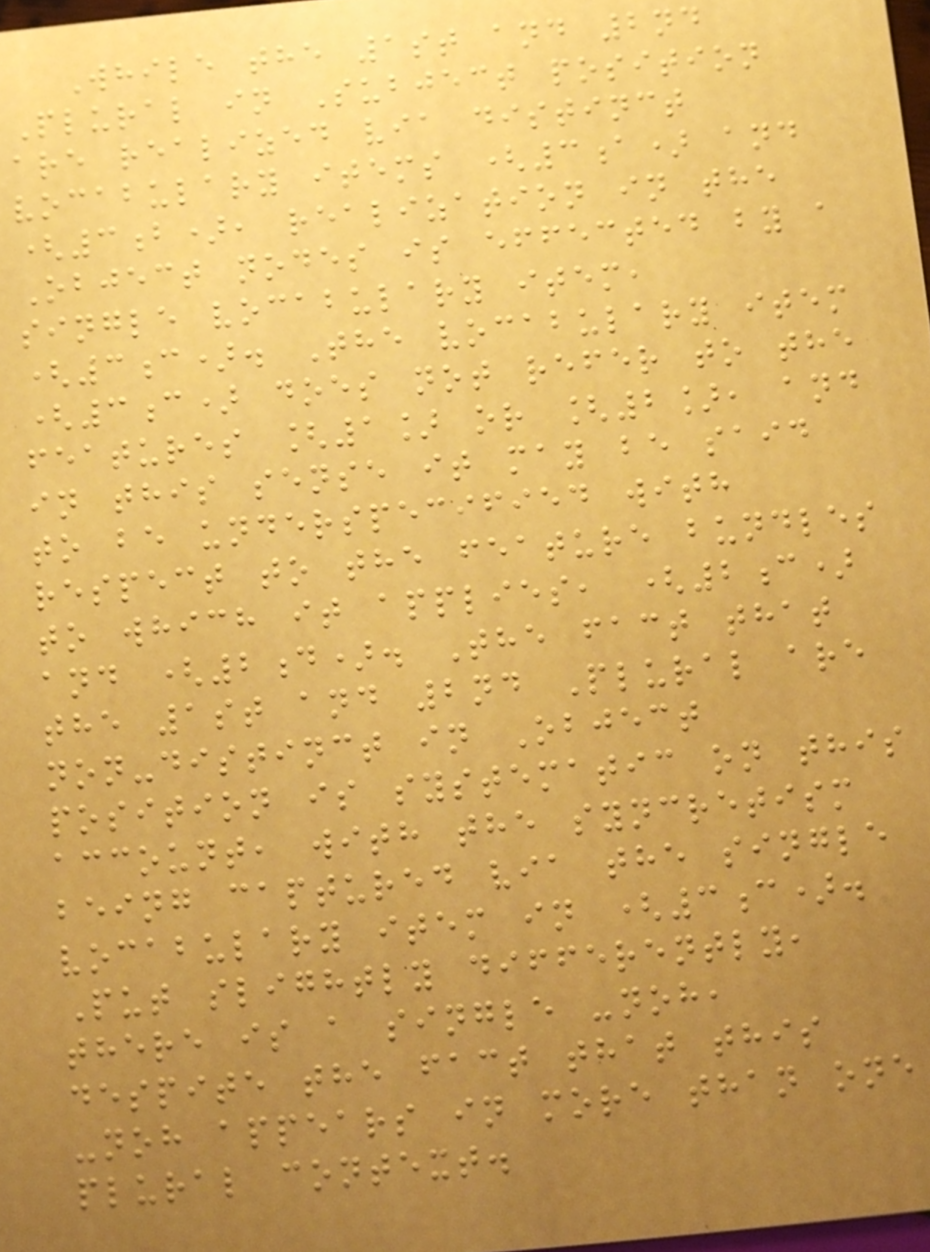While the 1st and 2nd
Plural in Subject position
are realized via distinct
vocabulary items (3a) and
(3b), realization in the
Object nodes is effected by a
single vocabulary item,
(3c). The vocabulary item
(3c) does not refer to the
features [1] or [2], and
in this sense it may be said
to be underspecified with
respect to the feature bundles
to which it applies, (2c)
and (2d). The fact that
the 1st and 2nd Plural are
non-distinct in Object
position is systematic on this
account, with the syncretism
being captured via the single
vocabulary item in (3c).
Put slightly differently,
there is a single -noh,
despite the fact that this
-noh appears in more than one
plural context.
